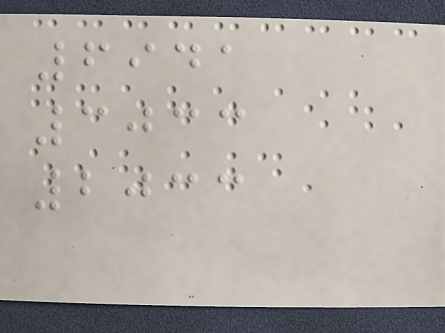6941
3033
2033
